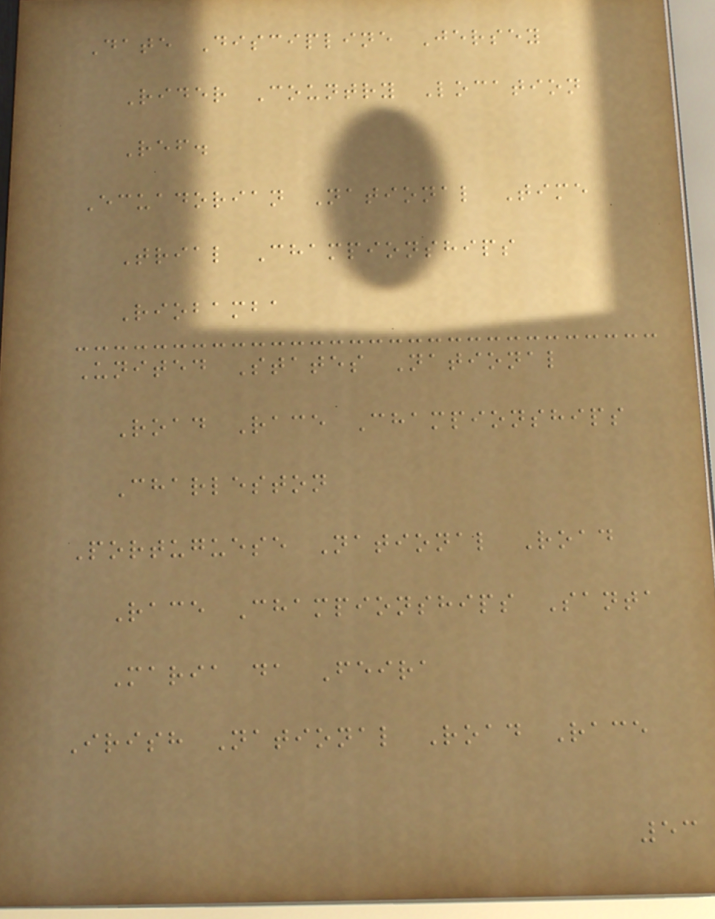Date Discipline Jersey
Rider Country Location
Ref.
Ecuadorian National Time
Trial Championships
Riobamba
United States National
Road Race Championships
Charleston
Portuguese National Road
Race Championships Santa
Maria da Feira
Irish National Road Race
53
